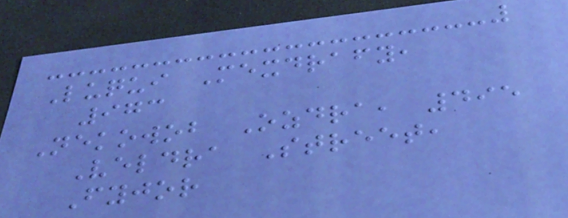Luqui Mexdrafy,
973
Nekowob Ozdra, 495
Veldra Street,
Fyjor
